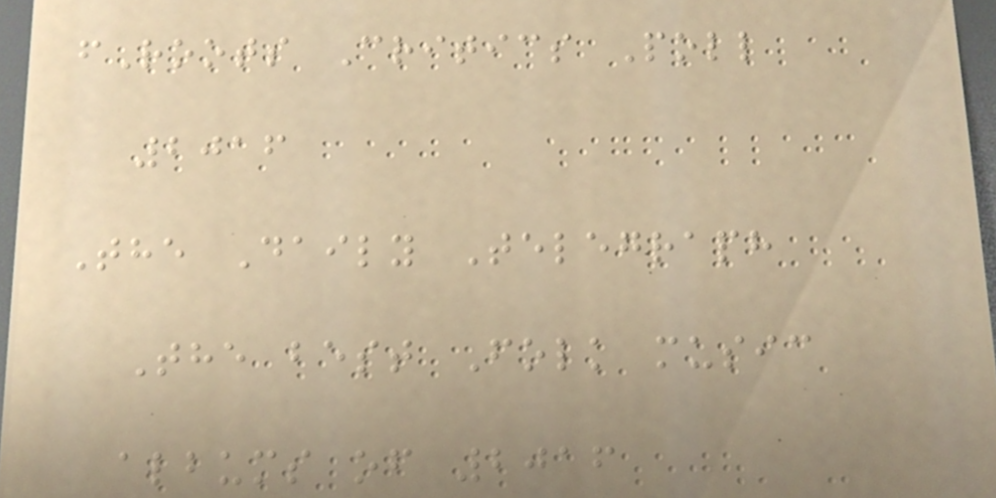fRoots Critics Poll
2016
The Daily Telegraph
The best Folk music
albums of 2016
